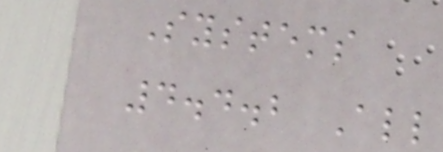Systems
4.4.2 All
